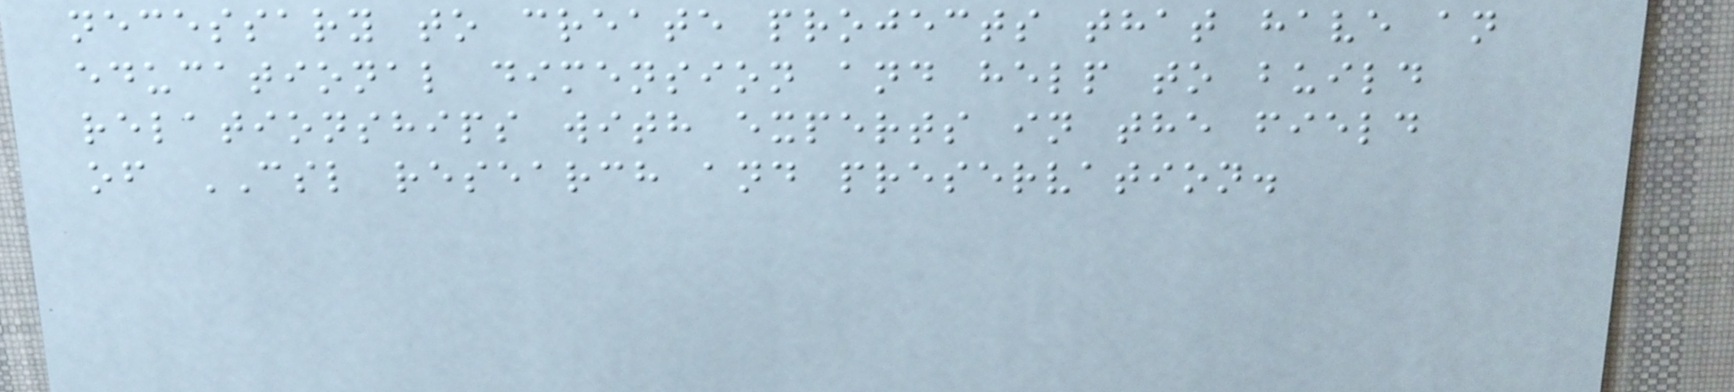necessary to create projects that have an
educational dimension and help to build
relationships with experts in the field
of CSL research and preservation.
